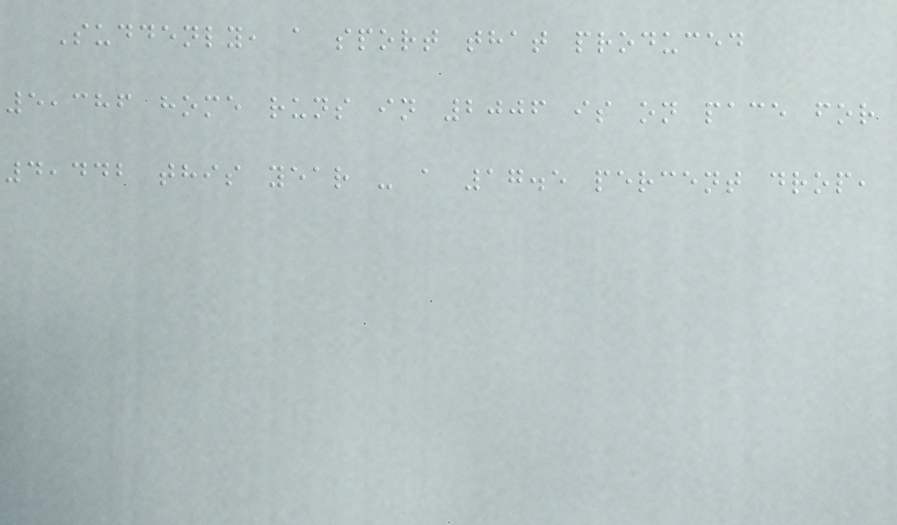Suddenly, a sport that produced
5,386 home runs in 2006 is on pace for
4,442 this year - a 17.5 percent drop,
